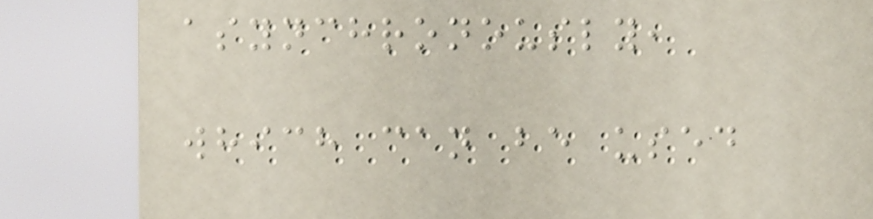asynchronously,
which can be used
